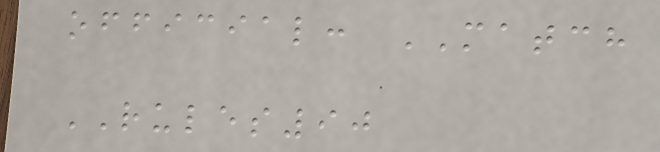official: MATCH
RULES90
